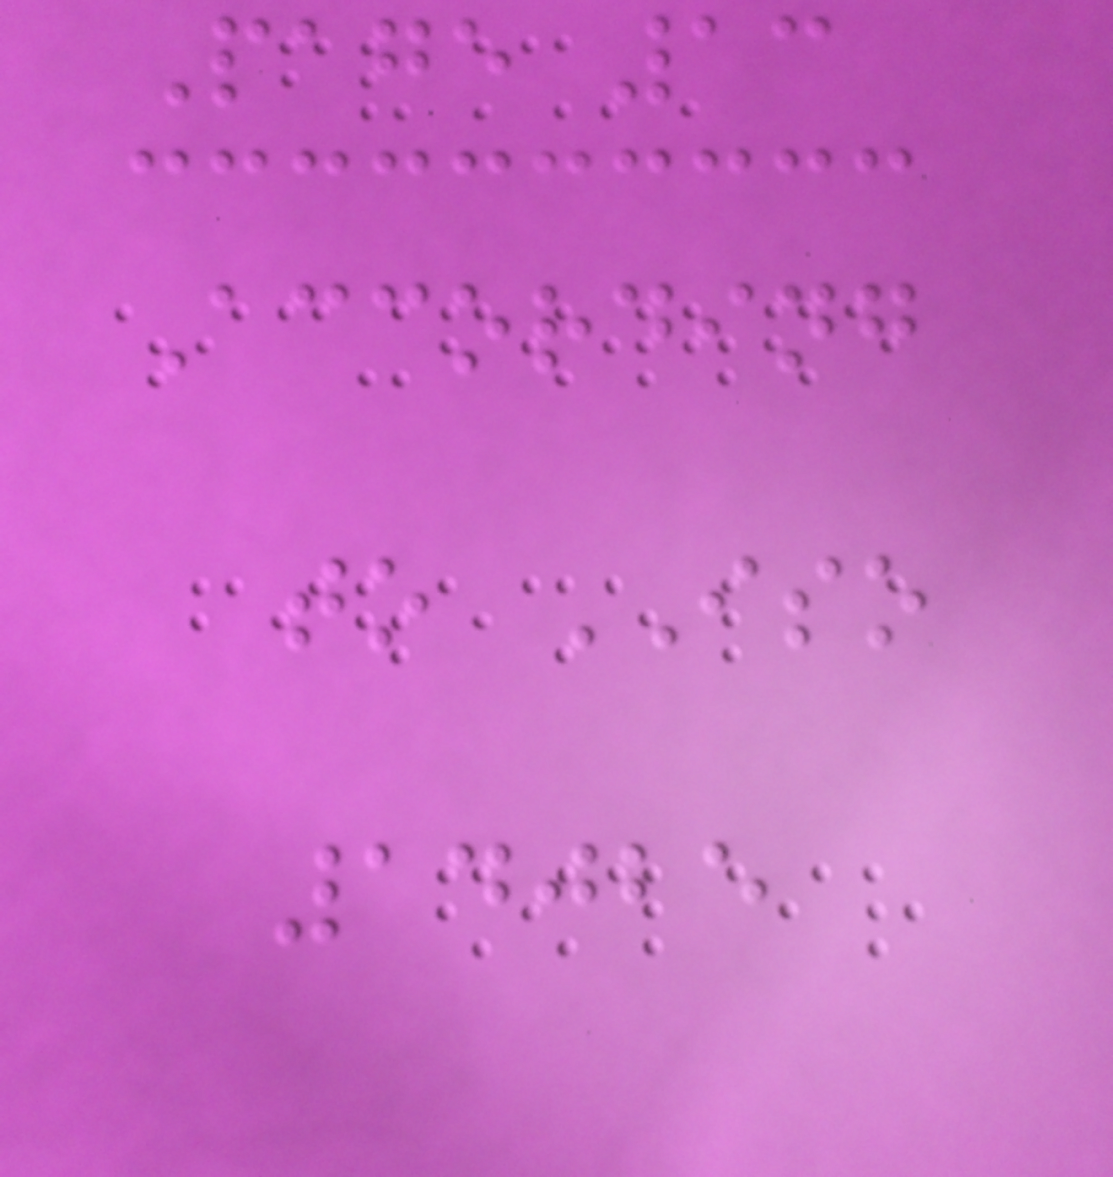Page 13
According
to ISO
14025
